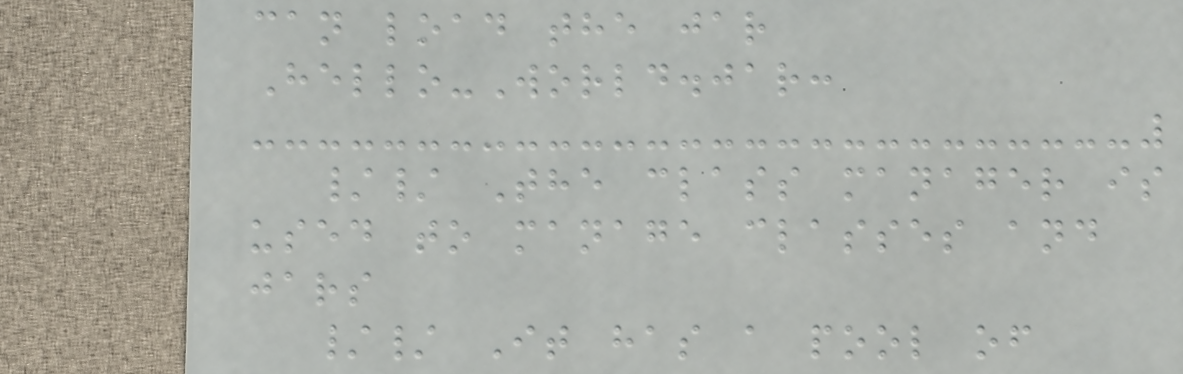can load the jar
Hello-World.jar:
// The class manager is
used to manage classes and
jars
// It has a pool of
